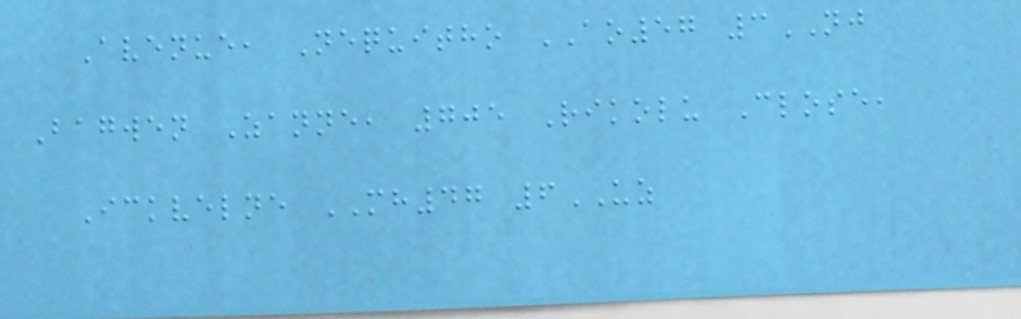Avenue, Nequitho AO57 3NJ
Bagwen Zanne, 705 Rikolu Close,
Ickvelne MH47 6UZ
